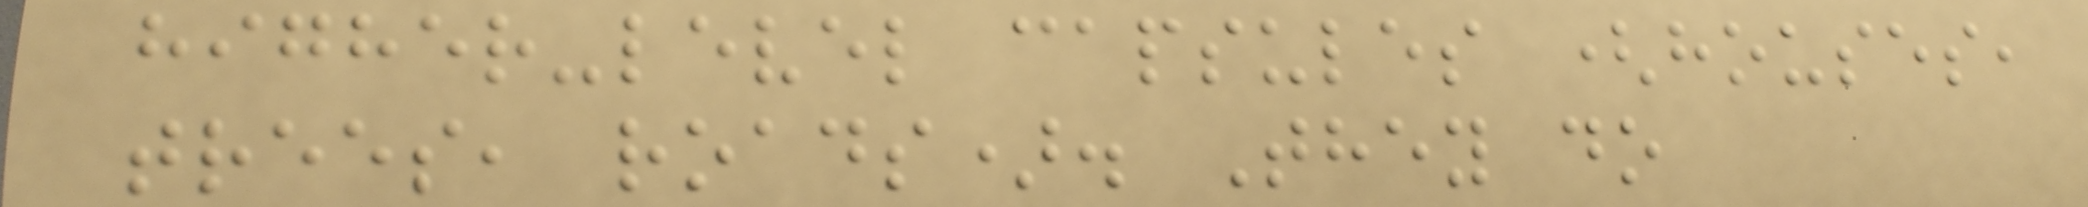higher-level capsules (houses,
trees, roads). They do
